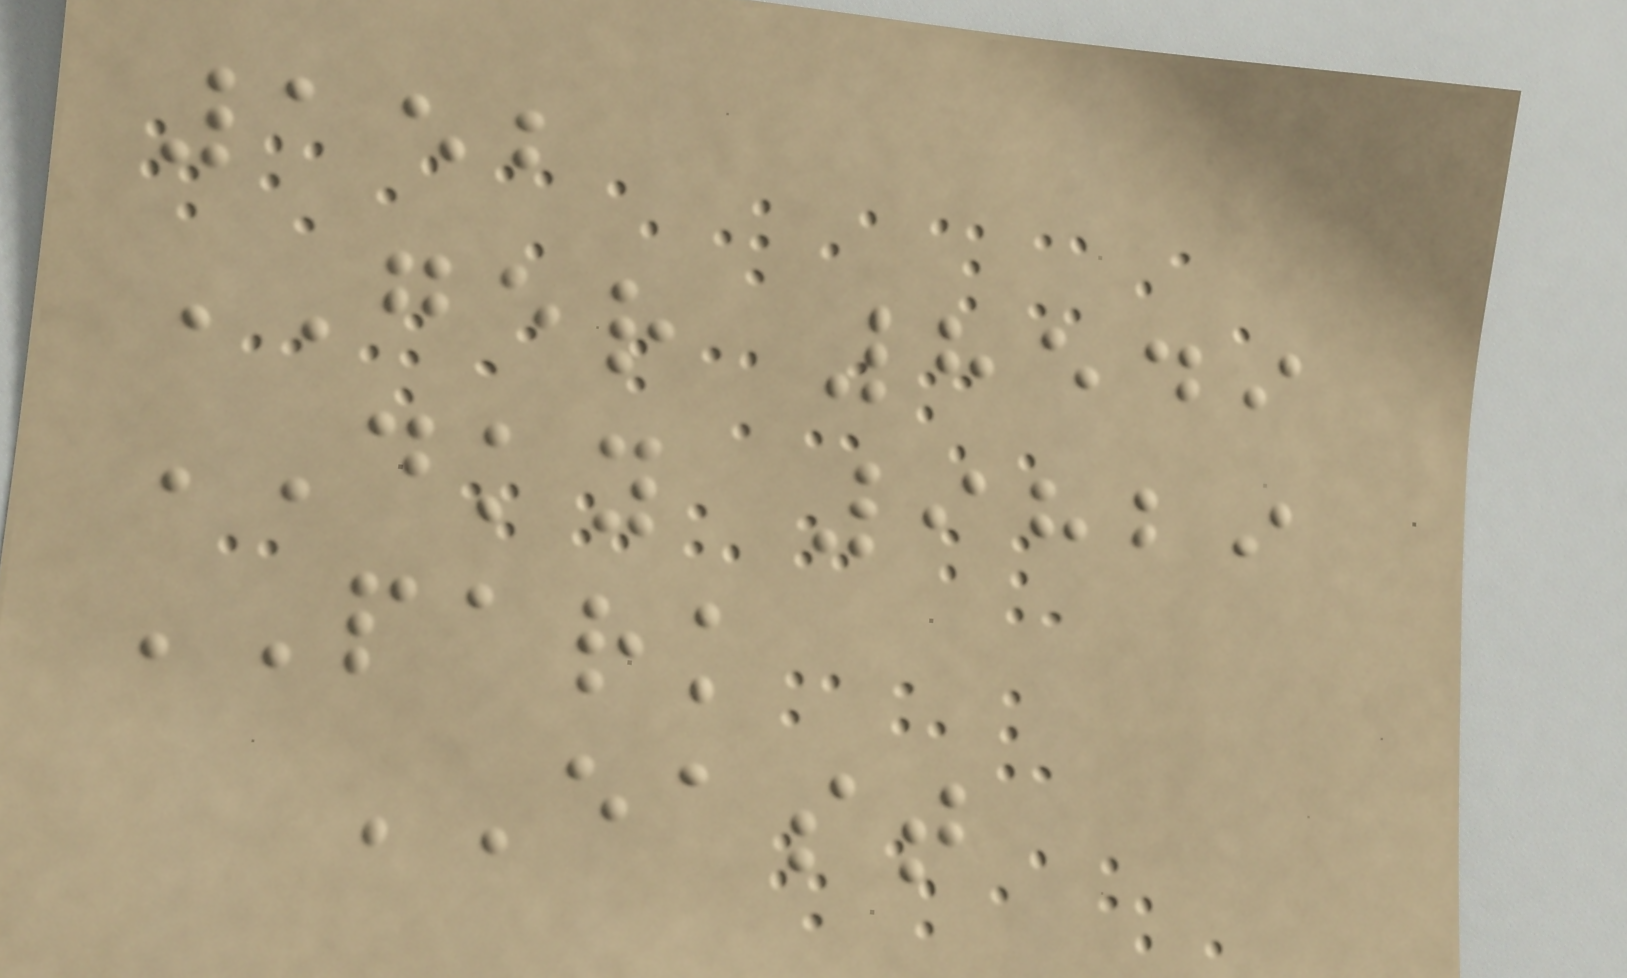152
GER 8549
DKY 9829
PARK
EAST
